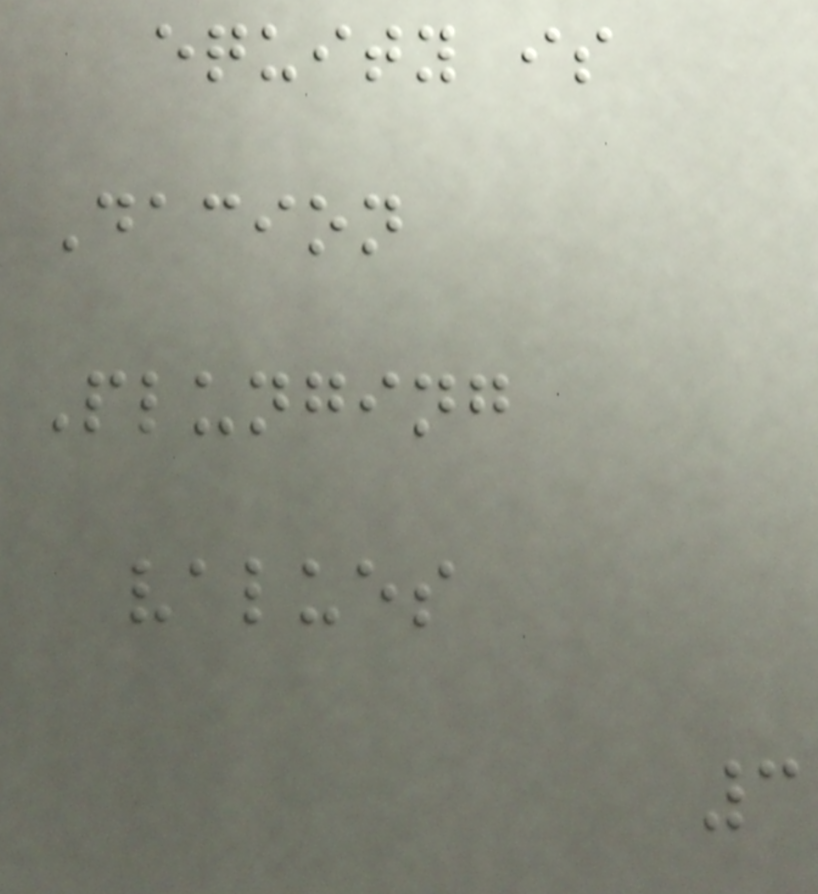equity is
Dacion
Plunging
values
3
